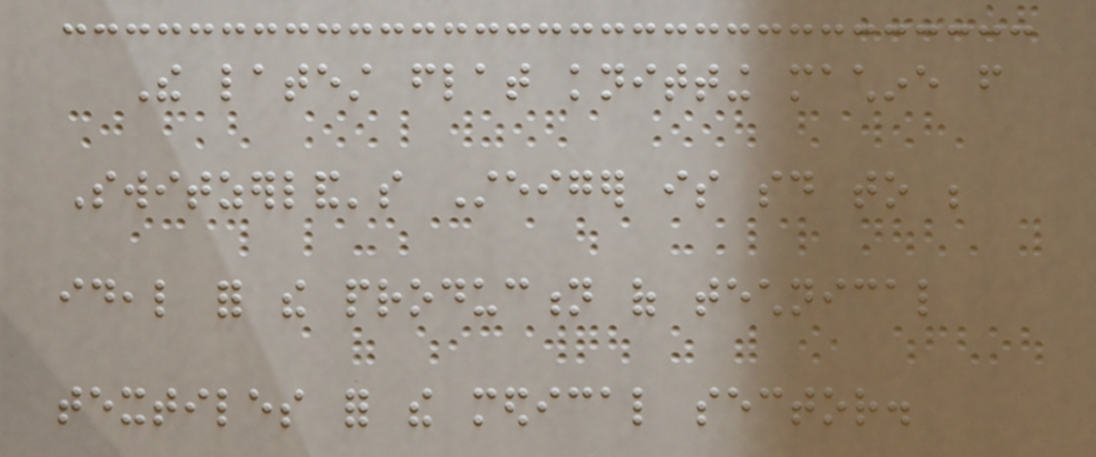The latest flat knitting machine from
Switzerland's Steiger is said to be
ideal for the production of technical
textiles for the medical sector.
